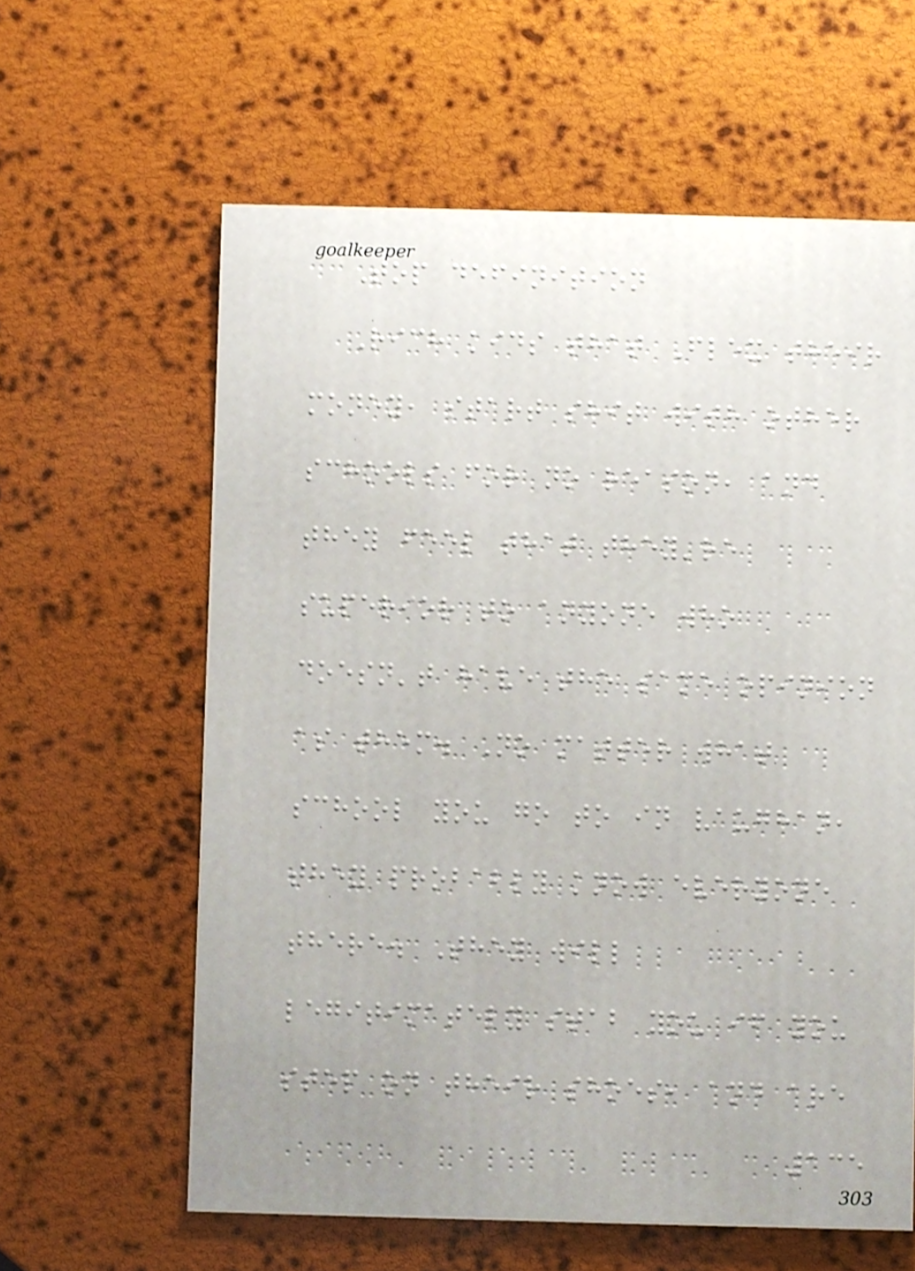Top definition
Rich kids that Flex their
money, start shit with other
schools for no reason, and
they feel that they're
superior to anyone who
doesn't have the same opinion
as them. No matter what
school you go to in vaughan,
they probably know everyone
there. They will
legitimately stab you if you
step on their shoes, and are
135
